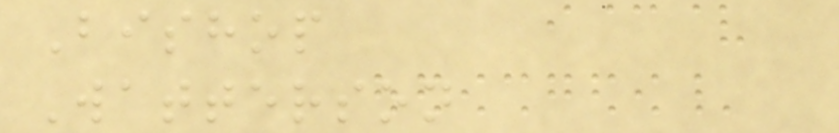Bishop
Watterson
